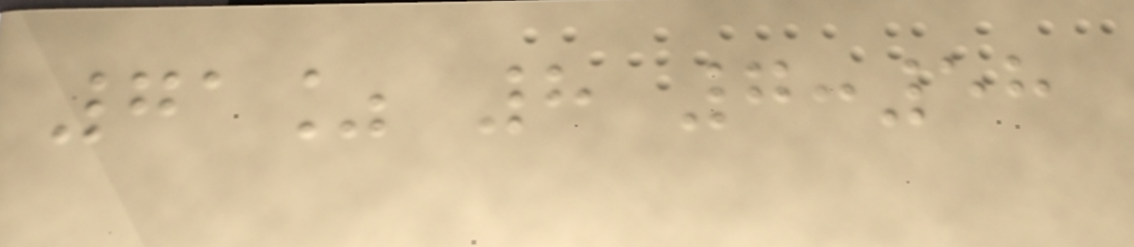71% 8 7:58
